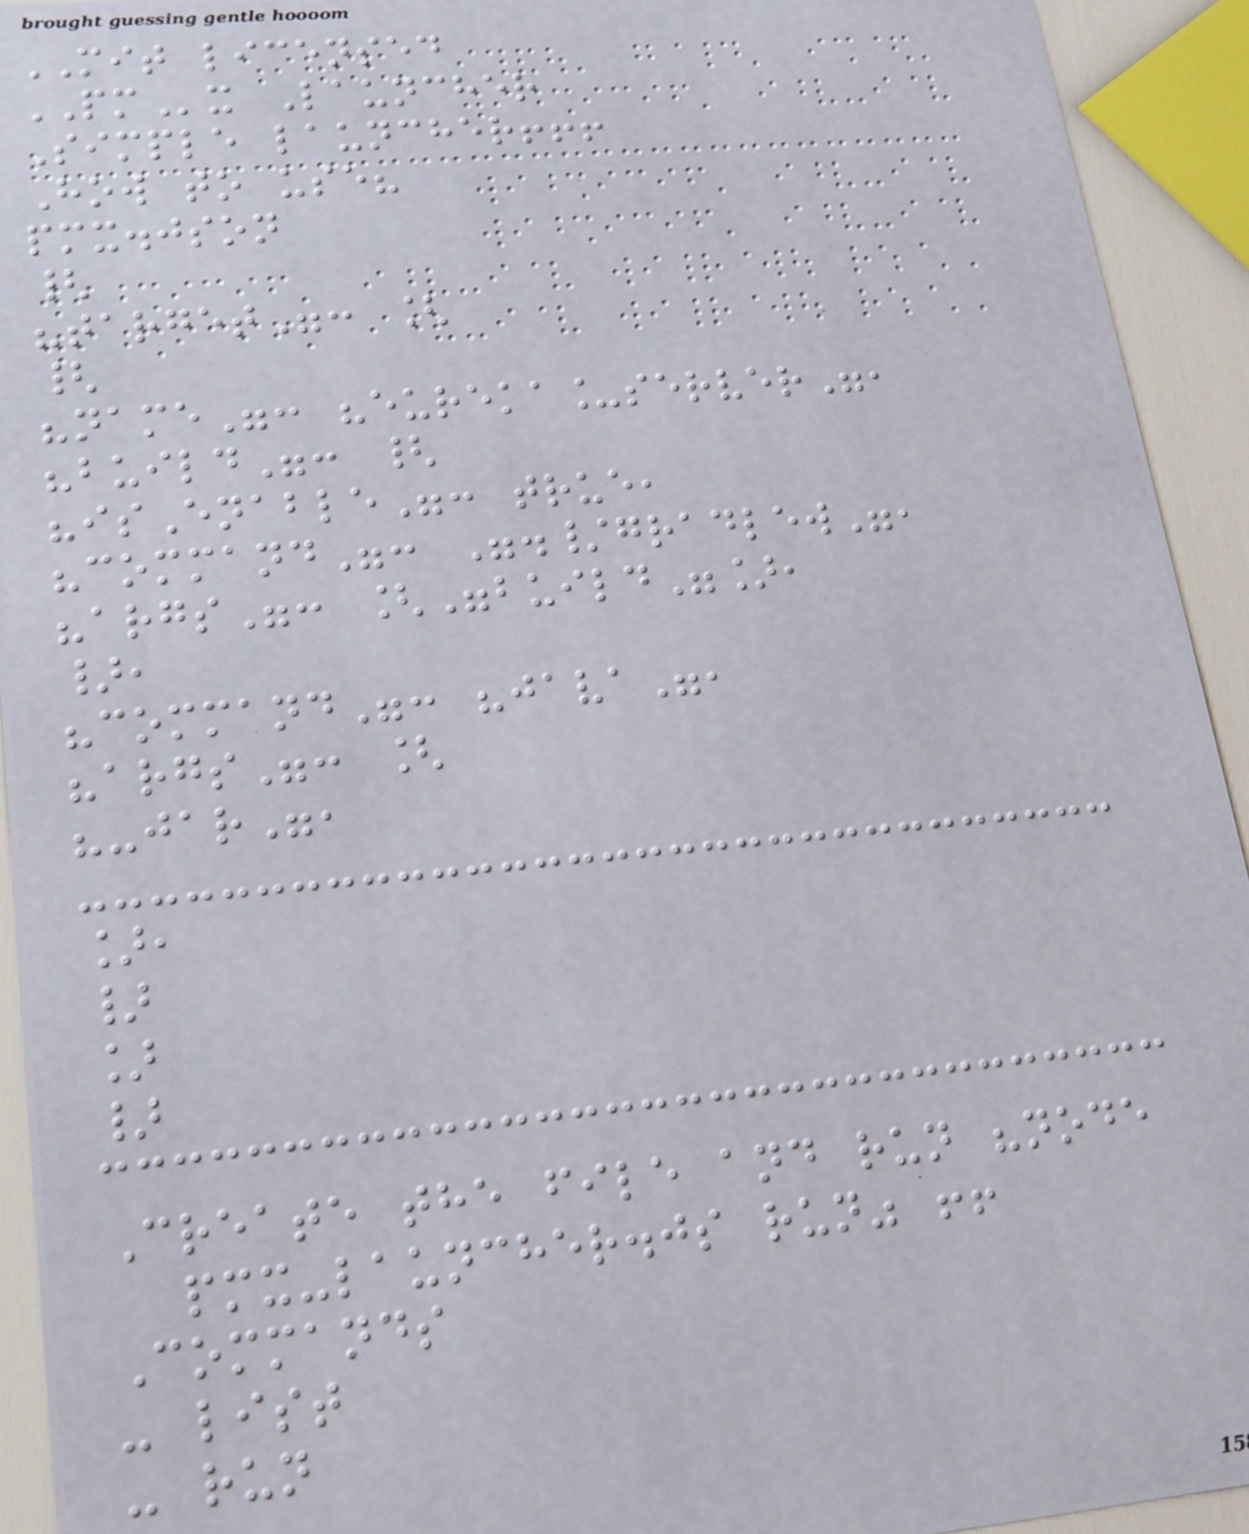MIT licensed
PMx Launcher
Simple launcher!!!
How to use?
pmx.json
{
"target": [
{
"name": "eureka_server",
"build": {
"isEnable": true,
"command": "./gradlew",
"args": ["build"],
},
"command": "java",
"args": [
"-jar",
],
}
]
}
Create the file and run "node
pmx-launcher.js run" !!
Commands
- list
- run
